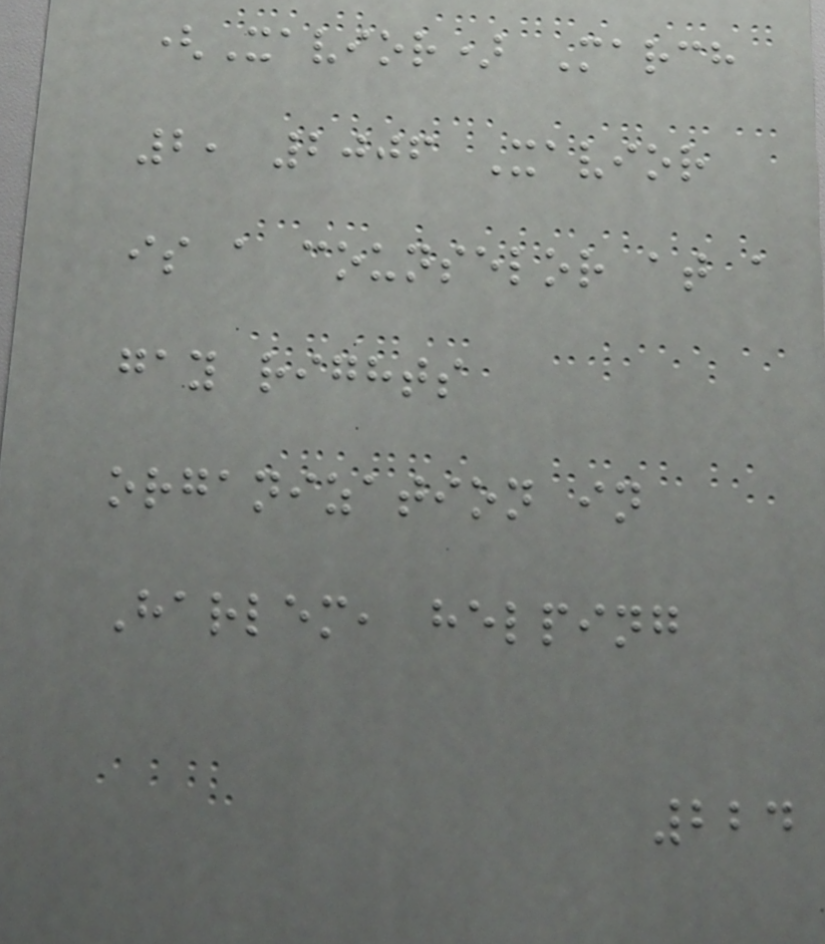(Xavior) March
2, 2006 Xavior
is a counselor at a
gay rights
organization in
Harlem, helping
224
